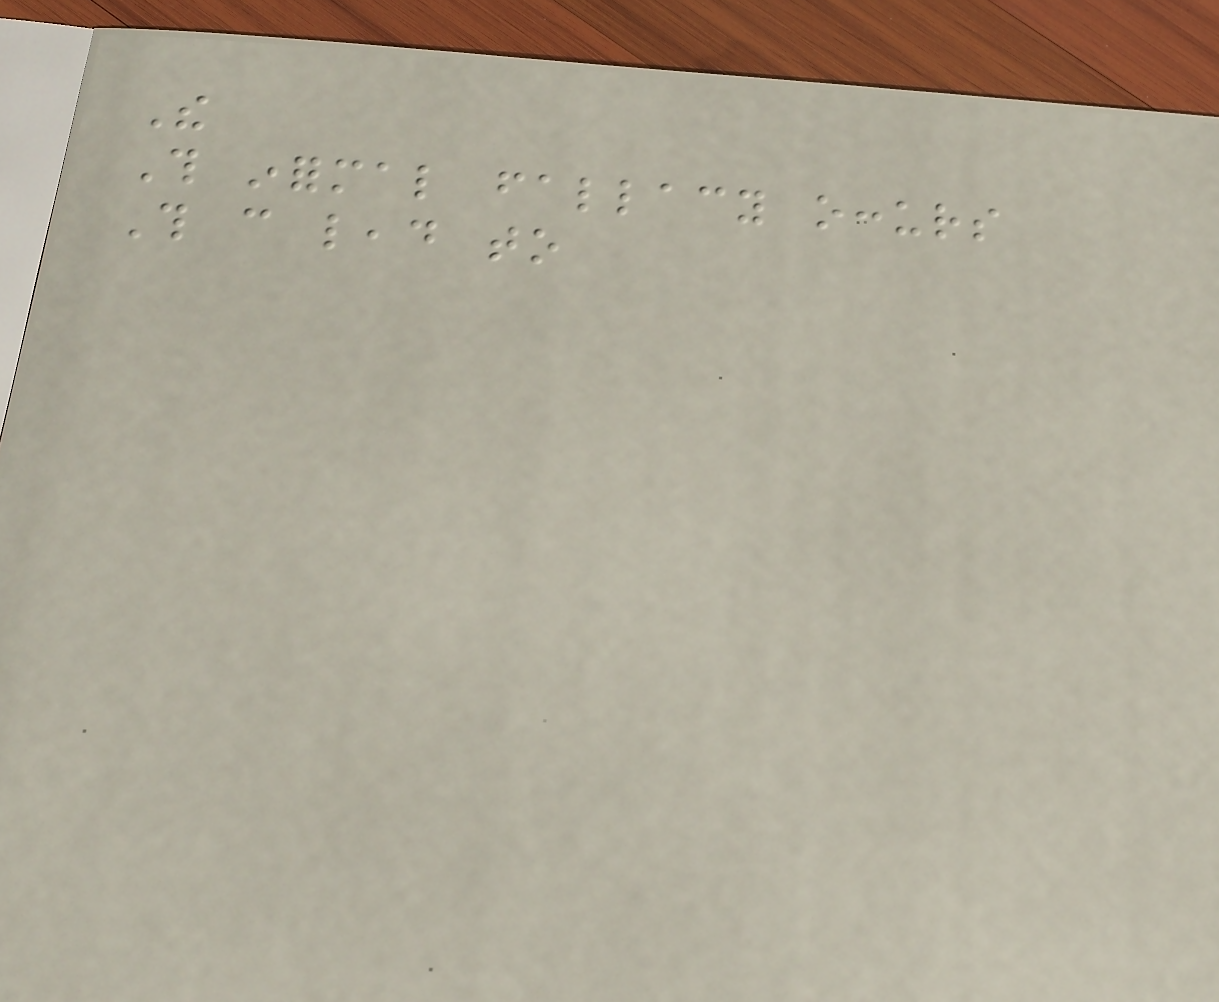The
This informal fallacy occurs
This can lead to
